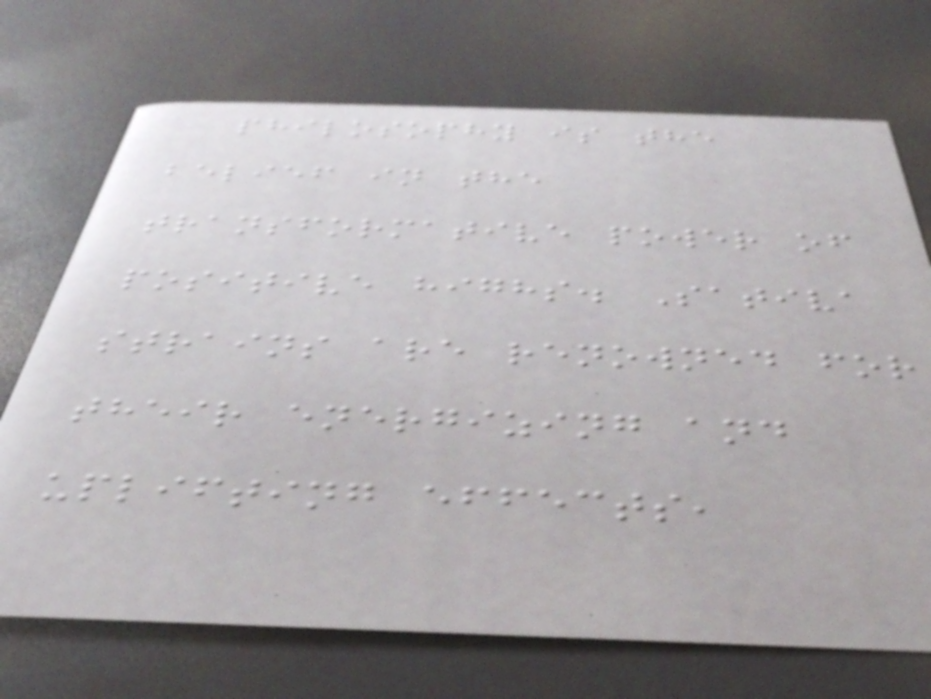philosophy is the
belief in the
transformative power of
positive highs. Sativa
strains are renowned for
their energizing and
uplifting effects,
